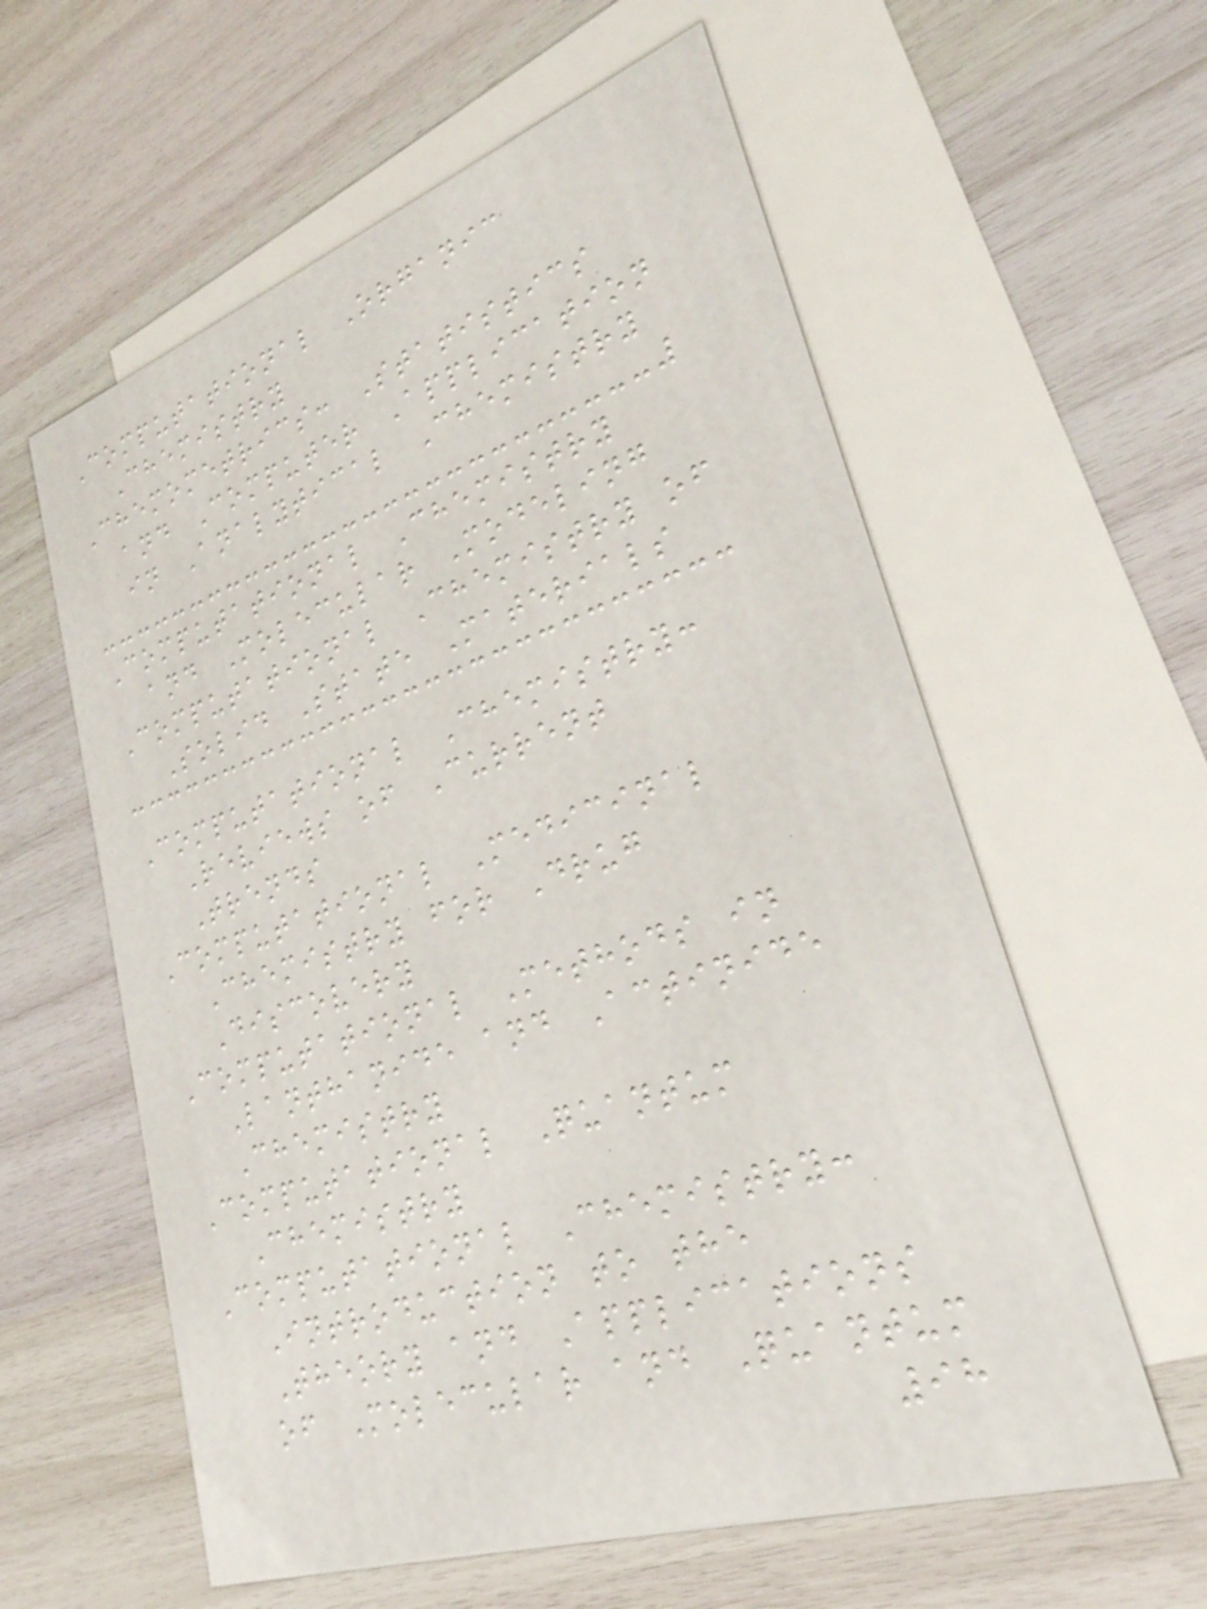Computational Organic
Chemistry
Chemometrics: Statistics
and Computer Application
in Analytical Chemistry
Computational Chemistry
and Molecular Modeling
Computational Chemistry of
Solid State Materials
Computational Chemistry:
Reviews of Current
Trends
Computational Medicinal
Chemistry for Drug
Discovery
Computational Methods in
Lanthanide and Actinide
Chemistry
Computational Quantum
Chemistry
Computational Chemistry:
Introduction to the
Theory and Applications
of Molecular and Quantum
98
